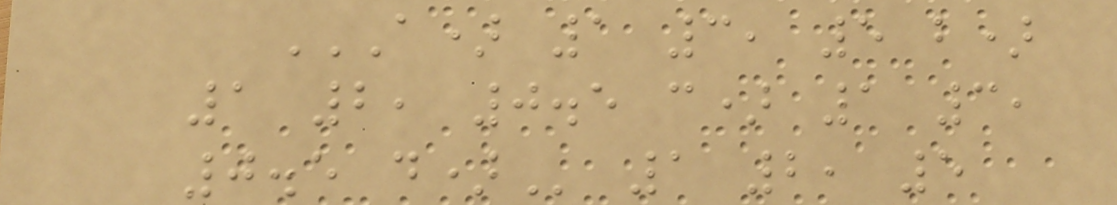A) 1 3, 5 B)
1 2, 0.5 C) 1 3,
0.5 D) 1 2, 5
